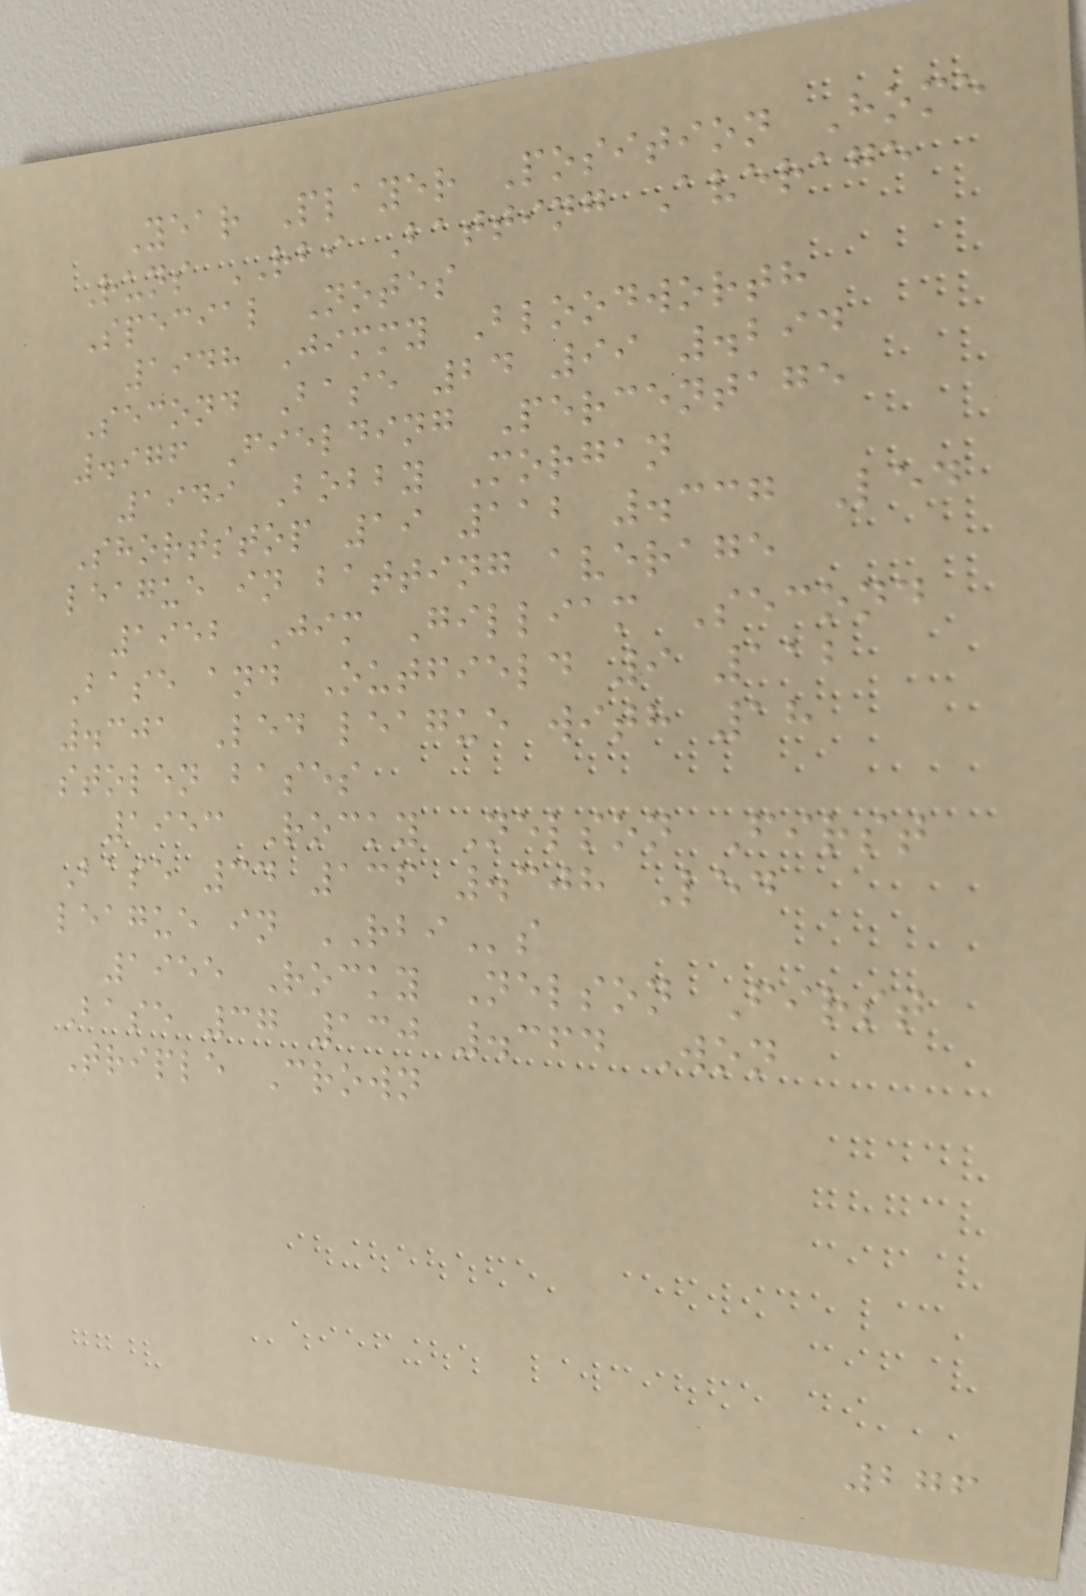Year Player Position Home
Runs RBI Batting Average
Special Notes
1948 Jimmy Bloodworth
Second Base 24 99 .294
.976 Fielding Percentage
1949 Bobby Morgan
Shortstop 19 112 .337 Led
league in batting average
1952 Jim Gilliam Second
Base and Outfield 9 112
.301 Led league with 18
stolen bases
1953 Rocky Nelson First
Base 34 136 .308 Led
league in RBIs
1955 Rocky Nelson First
Base 37 130 .364 Won
Triple Crown
276
